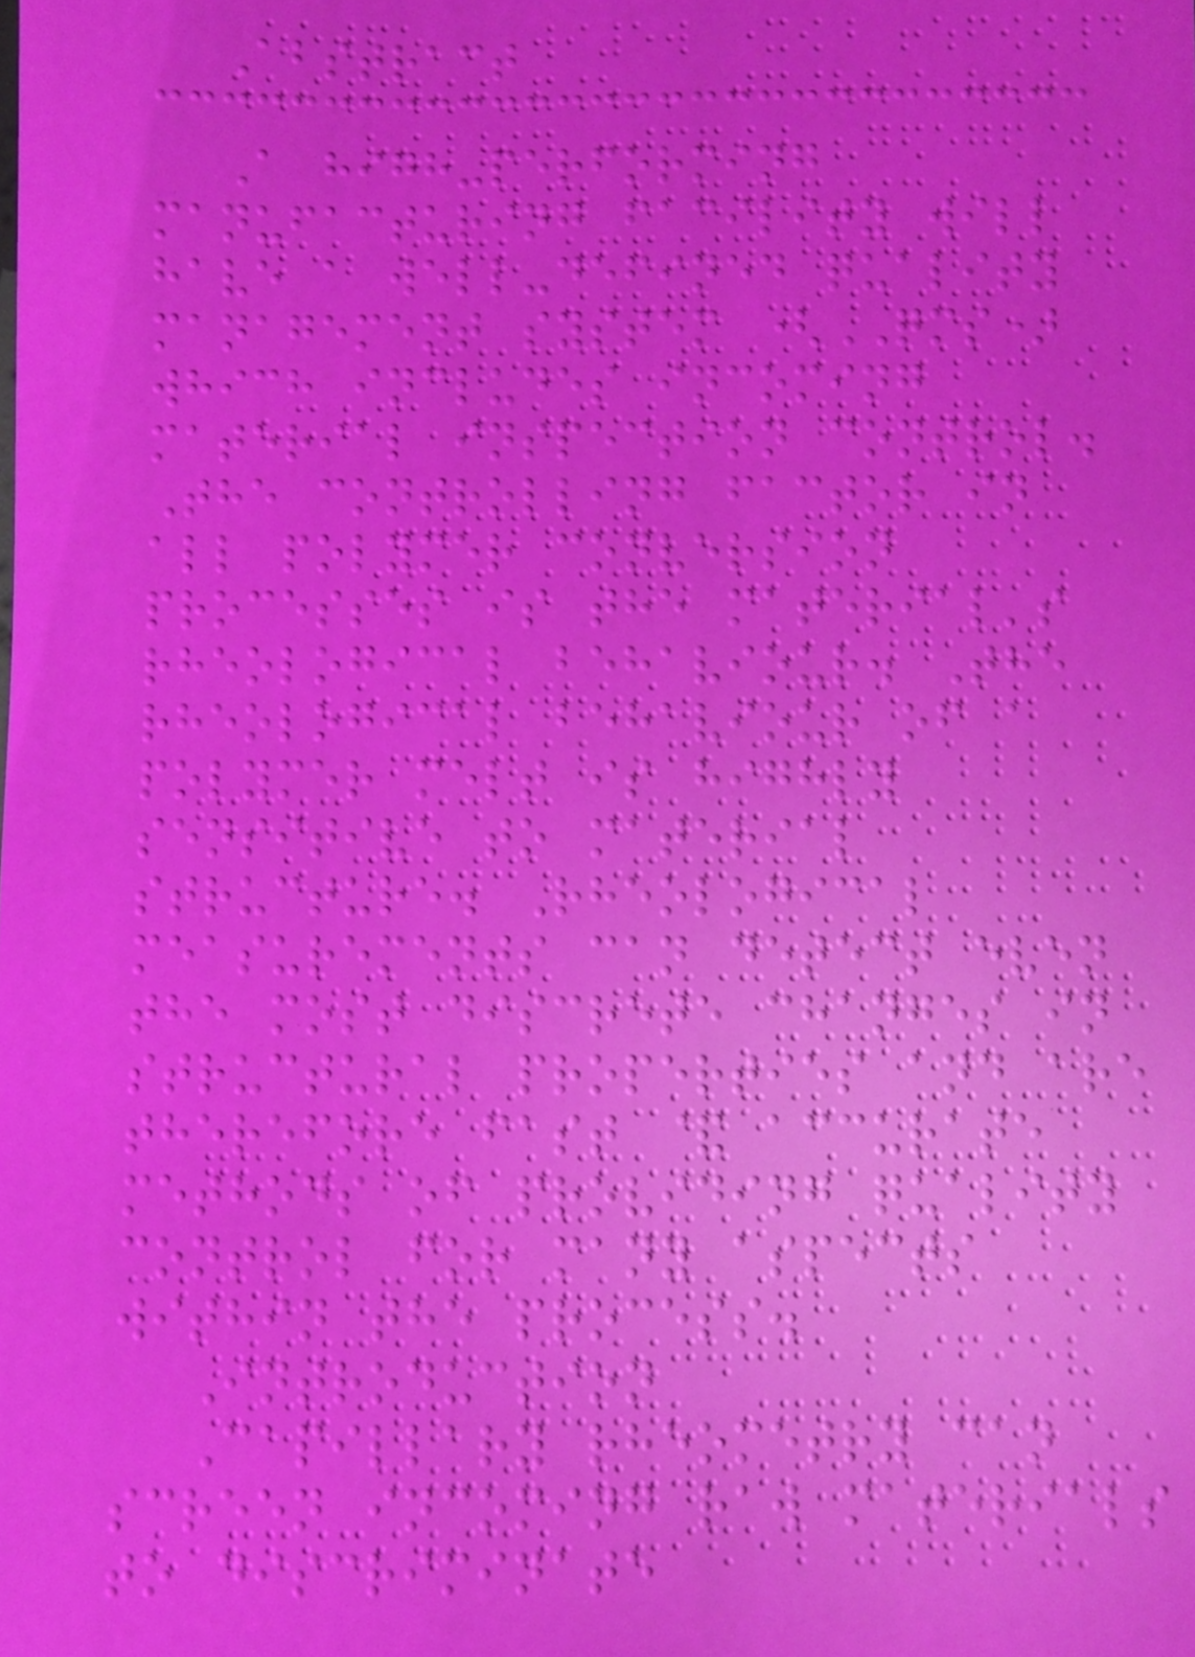Abstract
A high-performing
manufacturing facility will
have a well-defined quality
management system (QMS)
which includes incoming
material inspection control.
The controlling factor in
all polymer conversion
processes is the material's
rheological behaviour. The
rheological behaviour of a
polymer melt is highly
sensitive to material
structure. Rheological
measurements can detect even
the most discrete changes in
structural properties and are
therefore fast & accurate
methods of providing quality
control for many aspects
within the process.
Introduction
Capillary rheometry can
screen incoming raw materials
to discriminate
